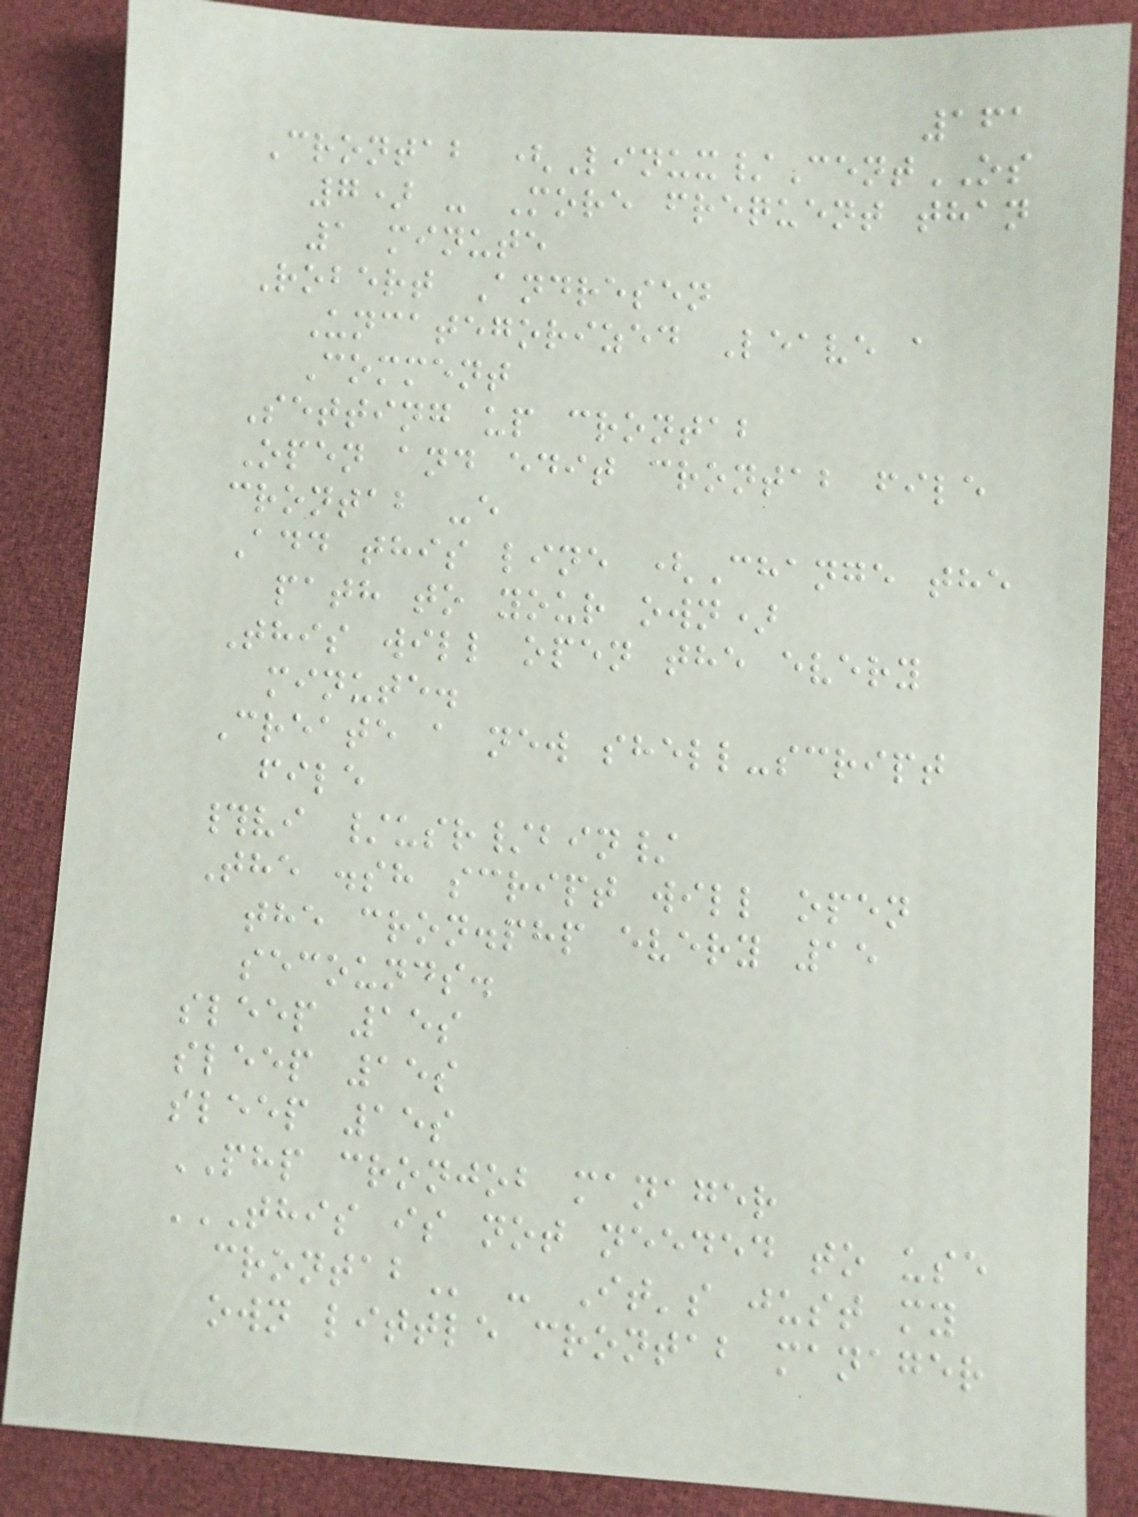161
Crontab (Linux/CentOS
7) - More frequent than
1 minute
Robert Andresen
Uncategorized Leave a
Comment
Setting up crontab
Open and edit crontab file
crontab -e
Add this line (Change the
path to your own)
This will open the every
minute.
Create a new shell-script
file
#vi /usr/bin/
The .sh script will open
the cron.php every 15
secounds.
sleep 15s
sleep 15s
sleep 15s
PHP cronjob manager
THIS IS NOT NEEDED TO USE
CRONTAB - It's just my
own little crontab manager
